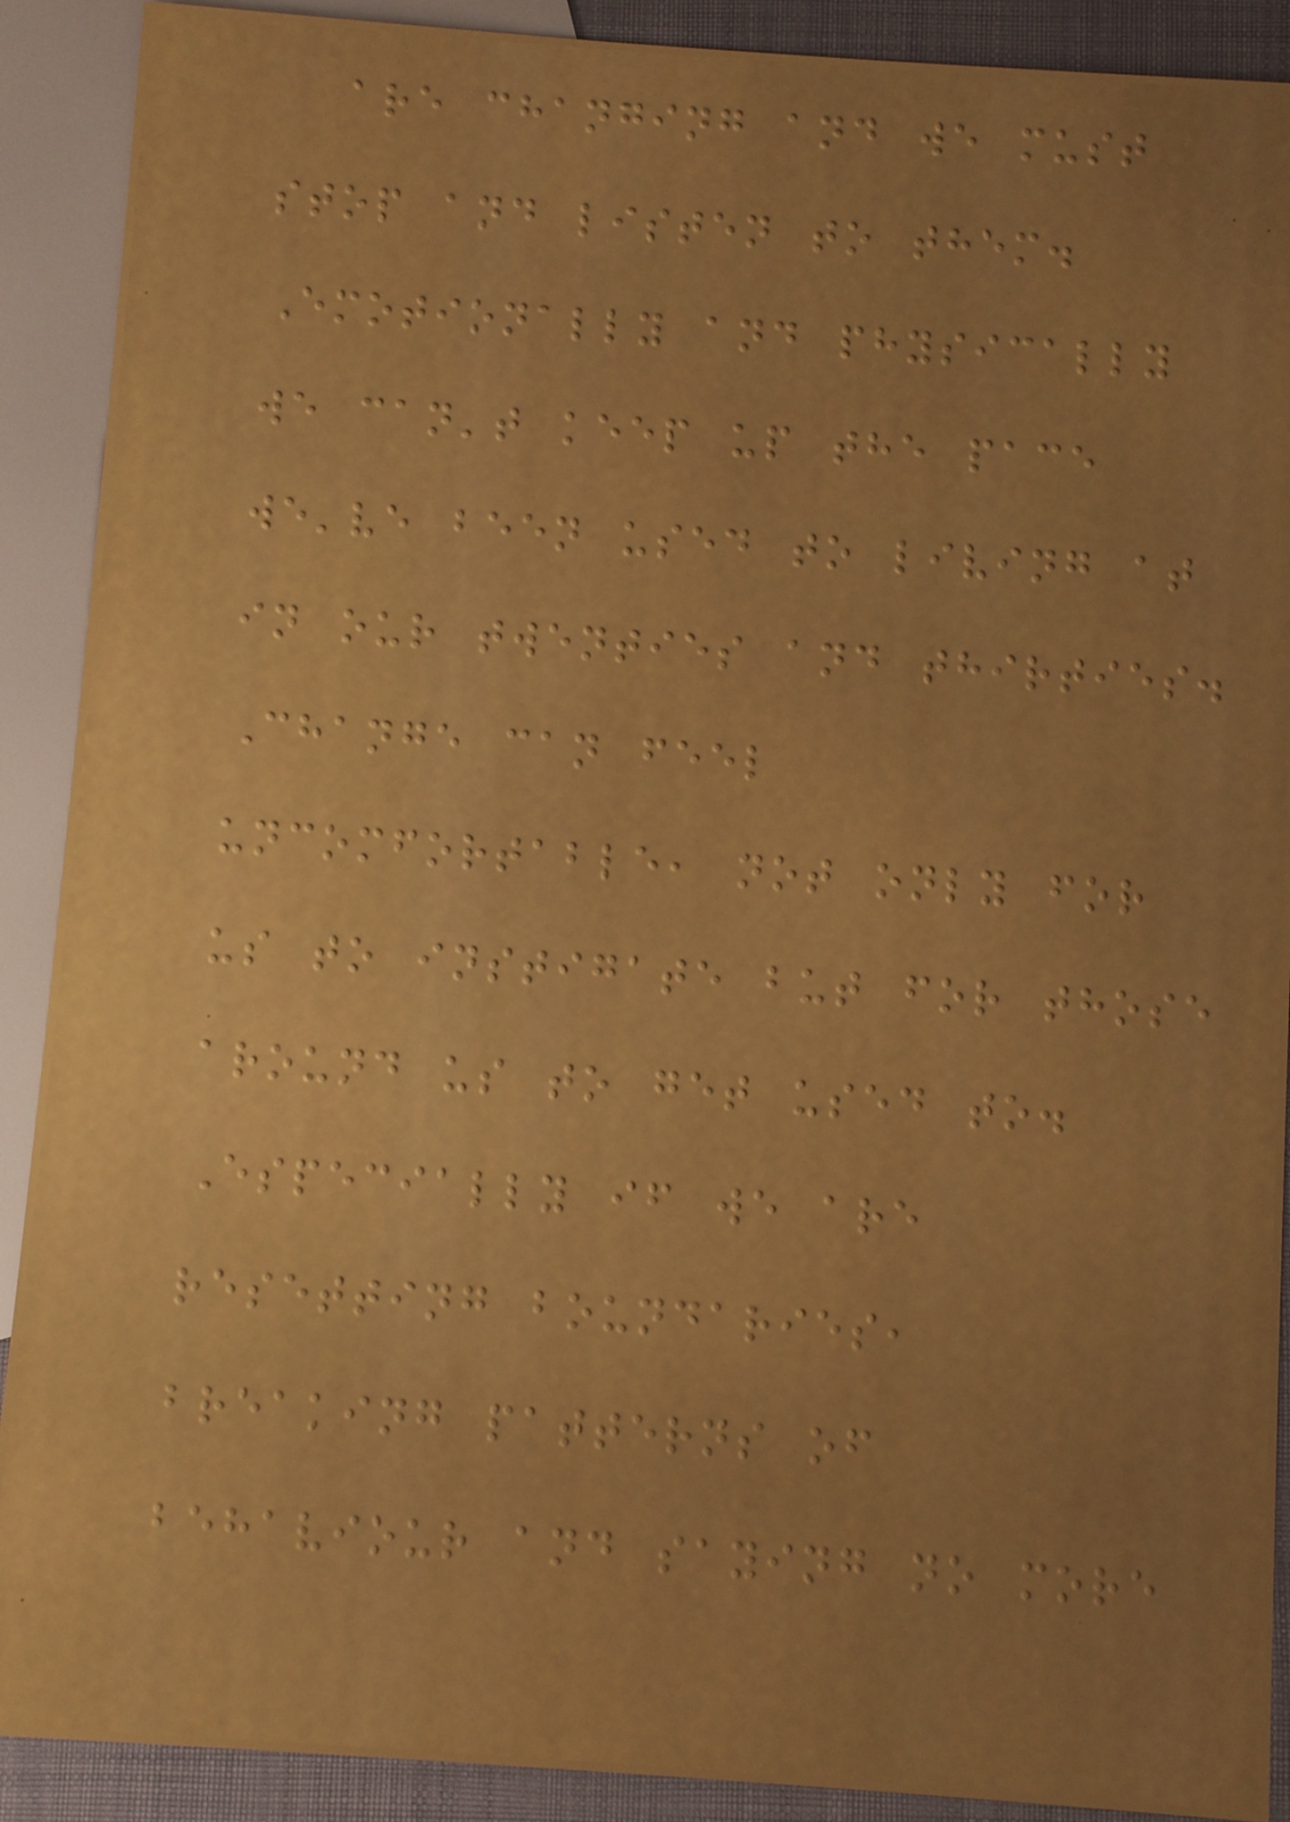are changing and we must
stop and listen to them.
Emotionally and physically
we can't keep up the pace
we've been used to living at
in our twenties and thirties.
Change can feel
uncomfortable, not only for
us to instigate but for those
around us to get used to.
Especially if we are
resetting boundaries,
breaking patterns of
behaviour and saying no more
